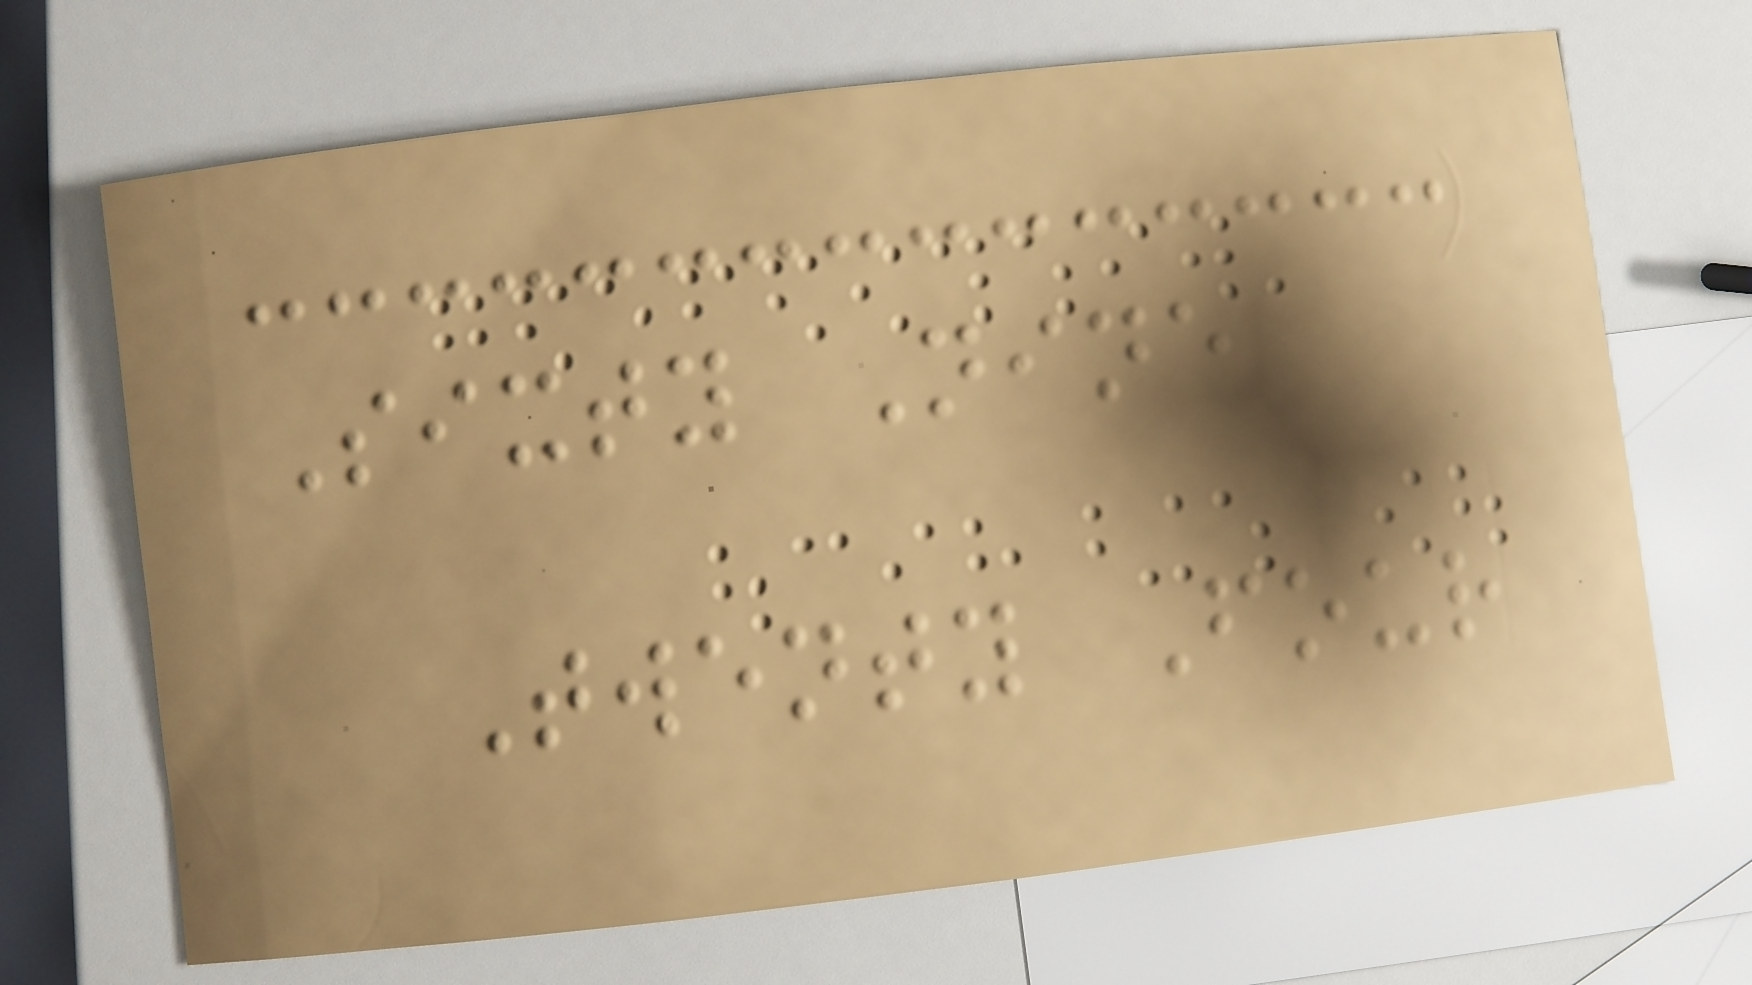Sixty Nine
Twenty Four
